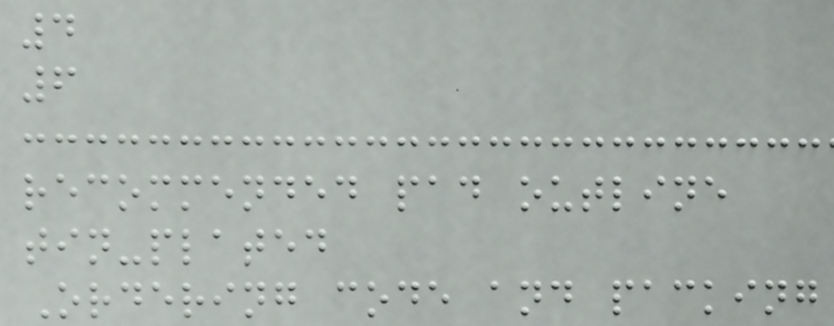4
6
recommended pad outline
tin-plated
Ordering code and packing
